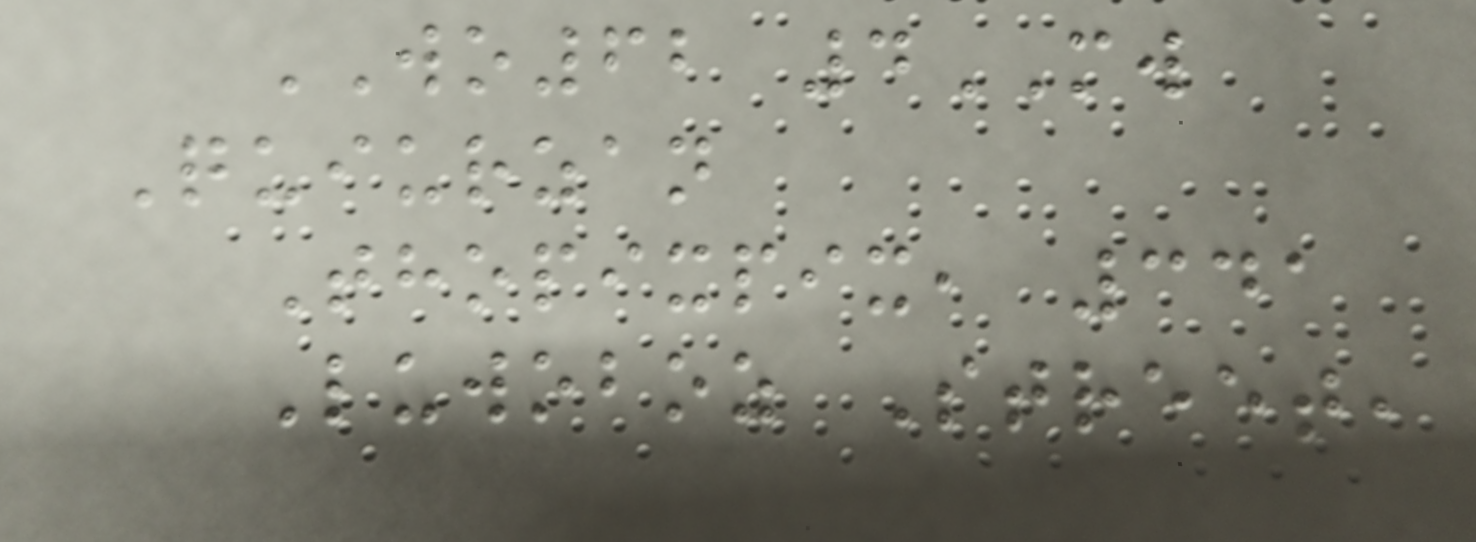WO62 4MW
Quiurzan
Thopixpix, 341
Luwoboz Street,
